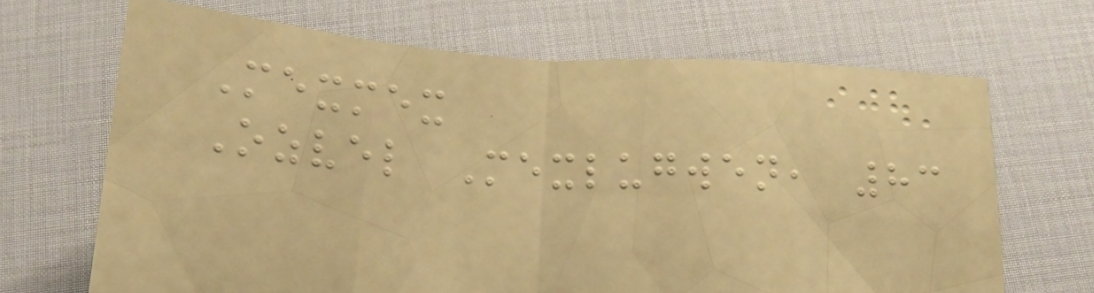Mexmex
Ozvel Mexlugwen, 83
